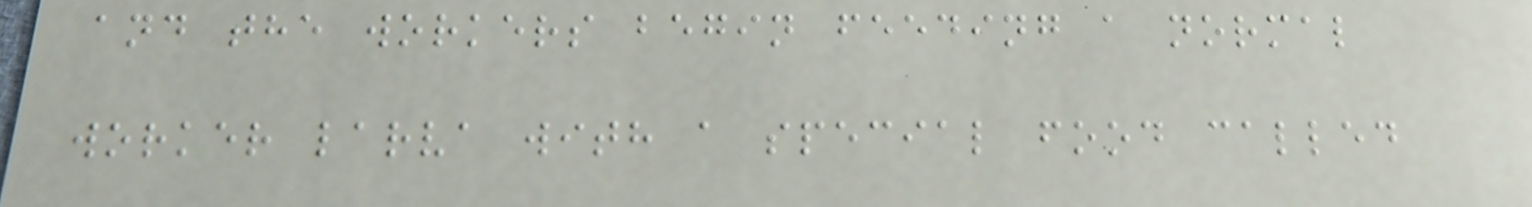and the workers begin feeding a normal
worker larva with a special food called
